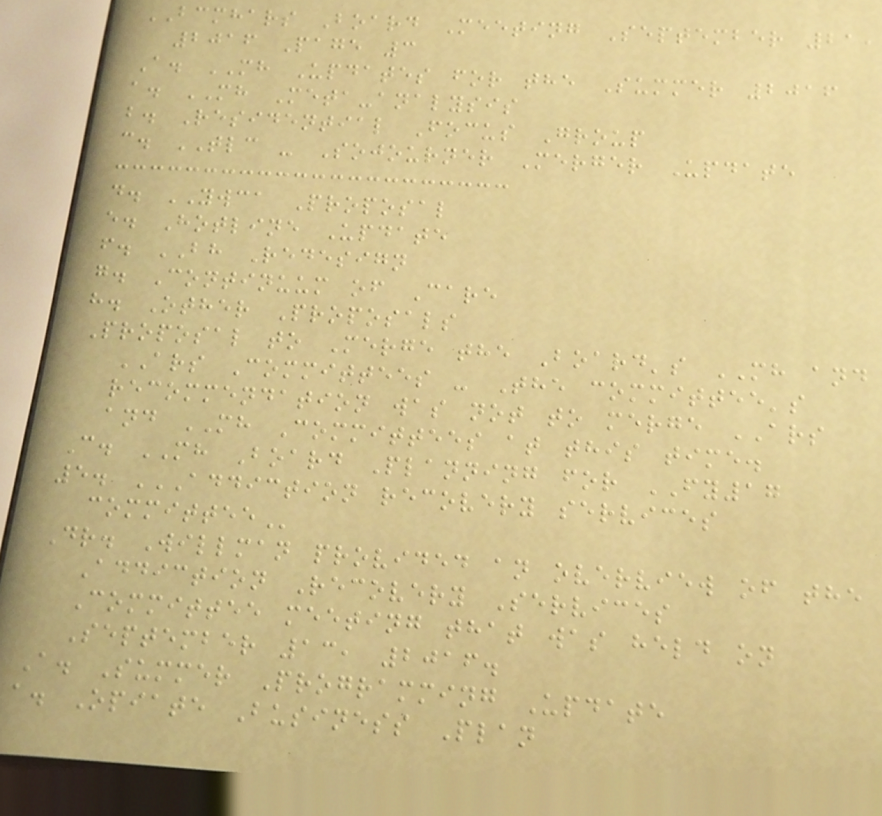BCMHARS Board Meeting September 21,
2016 Page 3
A. MH Updates for the Summer 2016
a. MH Meta-analysis
b. Residential Focus Group
c. TLC - Sojourner Merger Update
d. YWCA Proposal
e. Hotline Update
f. BH Redesign
g. Continuum of Care
h. Other Proposals
Proposal to Merge the Board's MH and
ARS Committees - The committee's
recommendation was not to merge ARS
and MH Committees at this time.
C. MH Board Planning for FY17
5. ADDICTION RECOVERY SERVICES
COMMITTEE
Dr. Willman provided an overview of the
Addiction Recovery Services
Committee meeting that was held on
September 13, 2016.
A. Summer Programming Update
a. Opiate Business Plan
